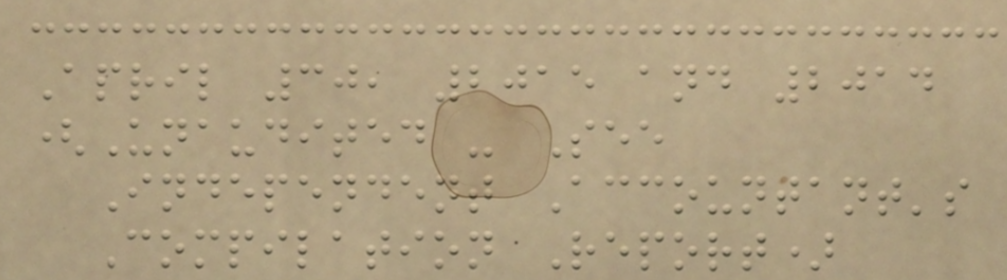April 30, 2015 and 2014
(Unaudited - See
Independent Accountant's
Compilation Report)
